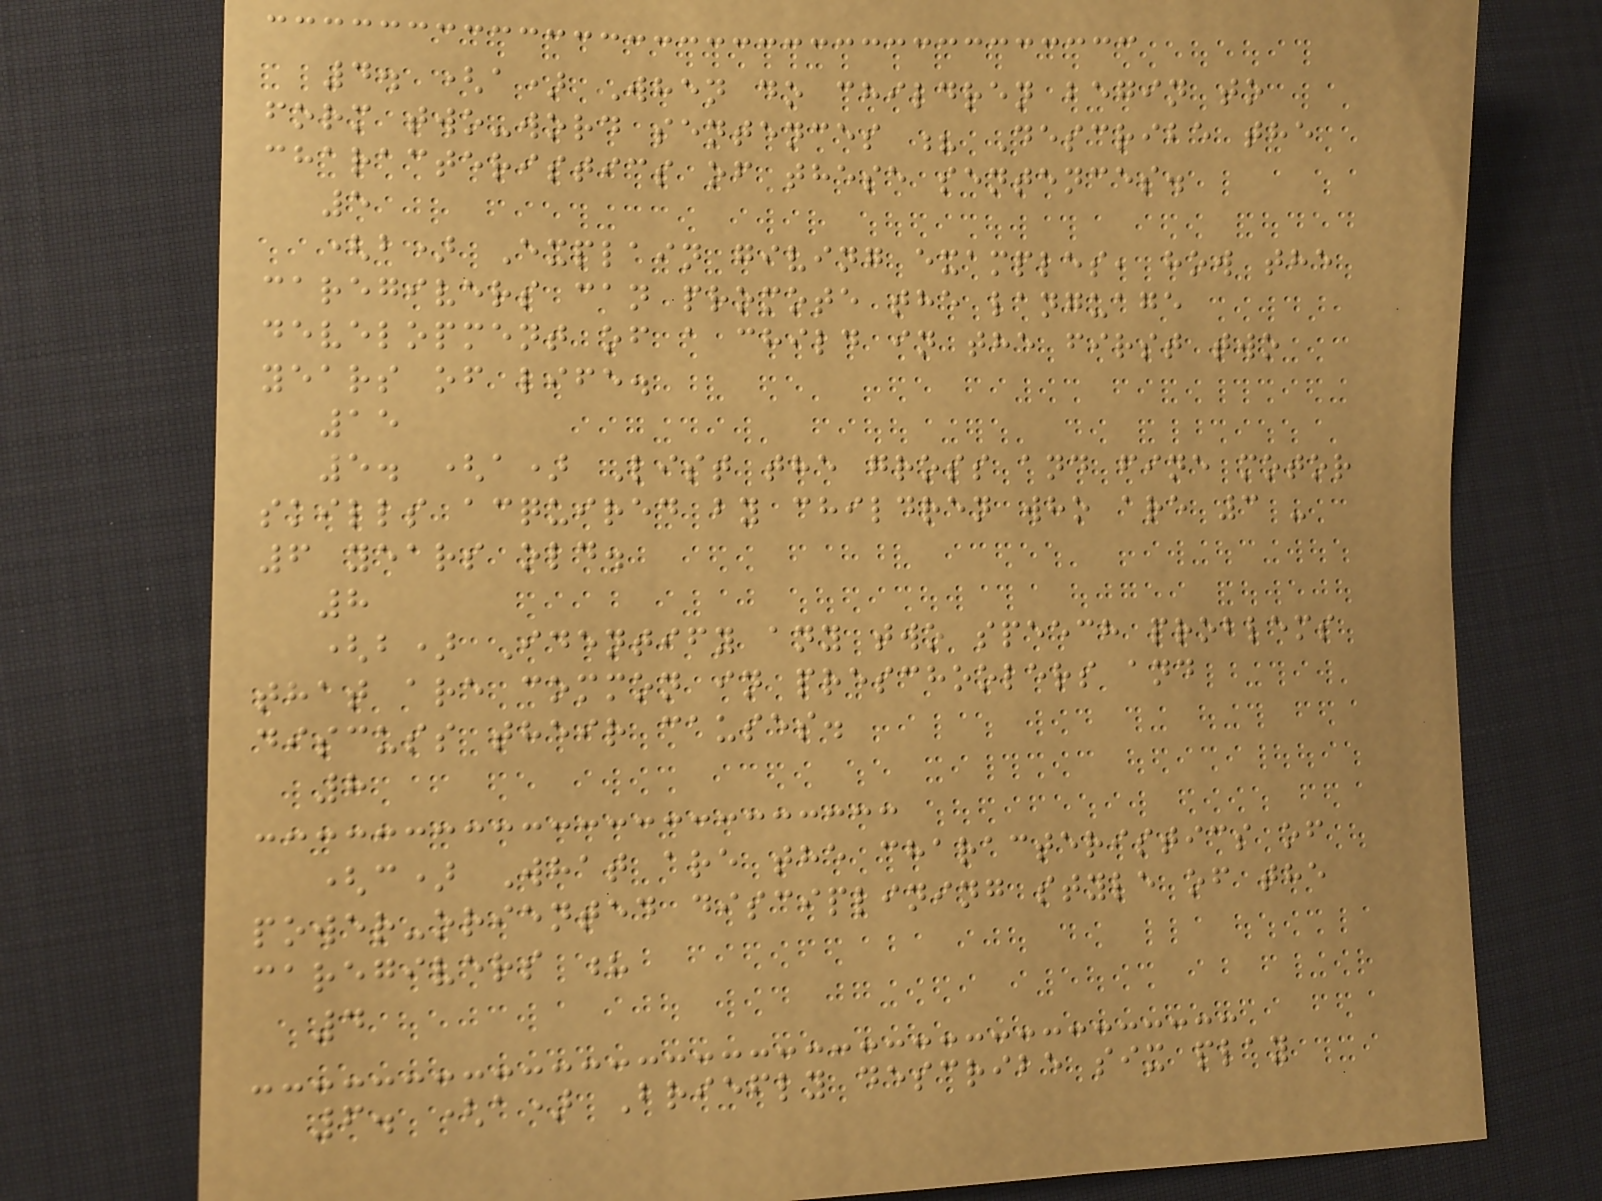4. (a) When do children begin to
form two-word sentences ? Describe the
characteristics of these sentences.
5
(b) Explain giving examples, how the
caregivers can promote the language
development of a child in the first two
years of life.
15
5. (a) List the gross and fine motor
skills acquired by children who are 3 -
6 years old.
8
(b) Identify any two speech problems
that are common in preschoolers and
discuss their causes.
8
(c) What are the characteristics of
power-oriented disciplining style of the
caregivers ?
4
6. (a) Briefly describe six play
